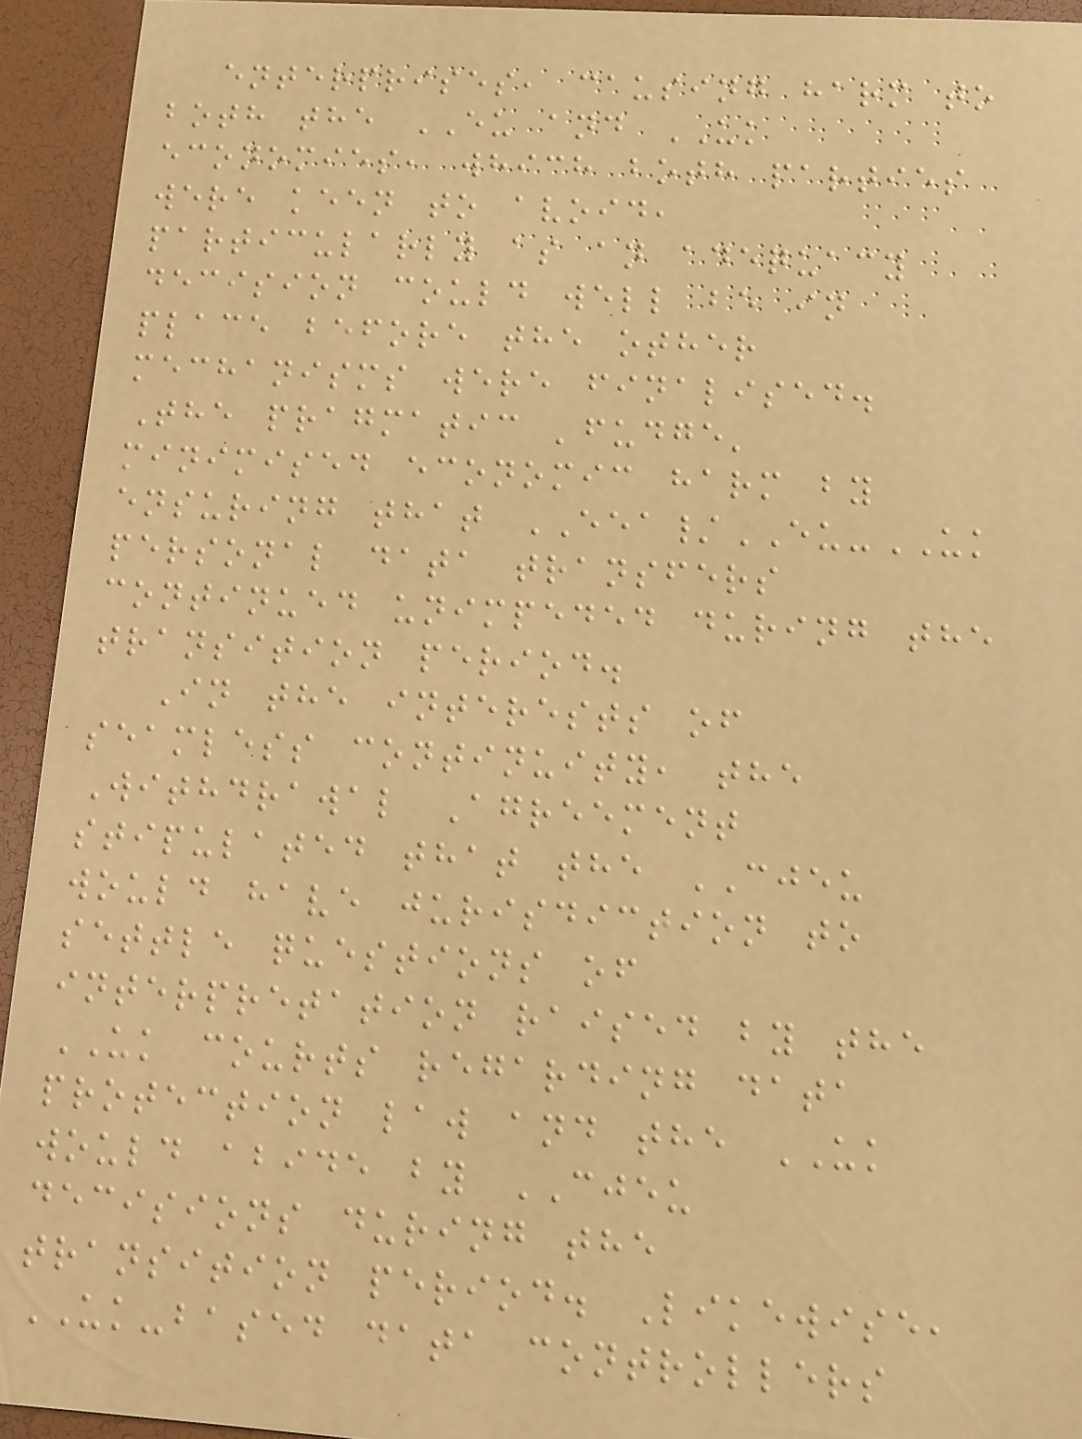enterprises, causing harm to
both the EU and UK
economies, which both parties
were keen to avoid,
particularly as an adequacy
decision could well be in
place before the other
mechanisms were finalised.
The pragmatic 'fudge'
minimised economic harm by
ensuring that EEA/EU-UK
personal data transfers
continued unimpeded during the
transition period.
In the interests of
seamless continuity, the
Withdrawal Agreement
stipulated that the CJEU
would have jurisdiction to
settle questions of
interpretation raised by the
UK courts regarding data
protection law and the UK
would abide by CJEU
decisions during the
transition period. Likewise,
UK-based data controllers
